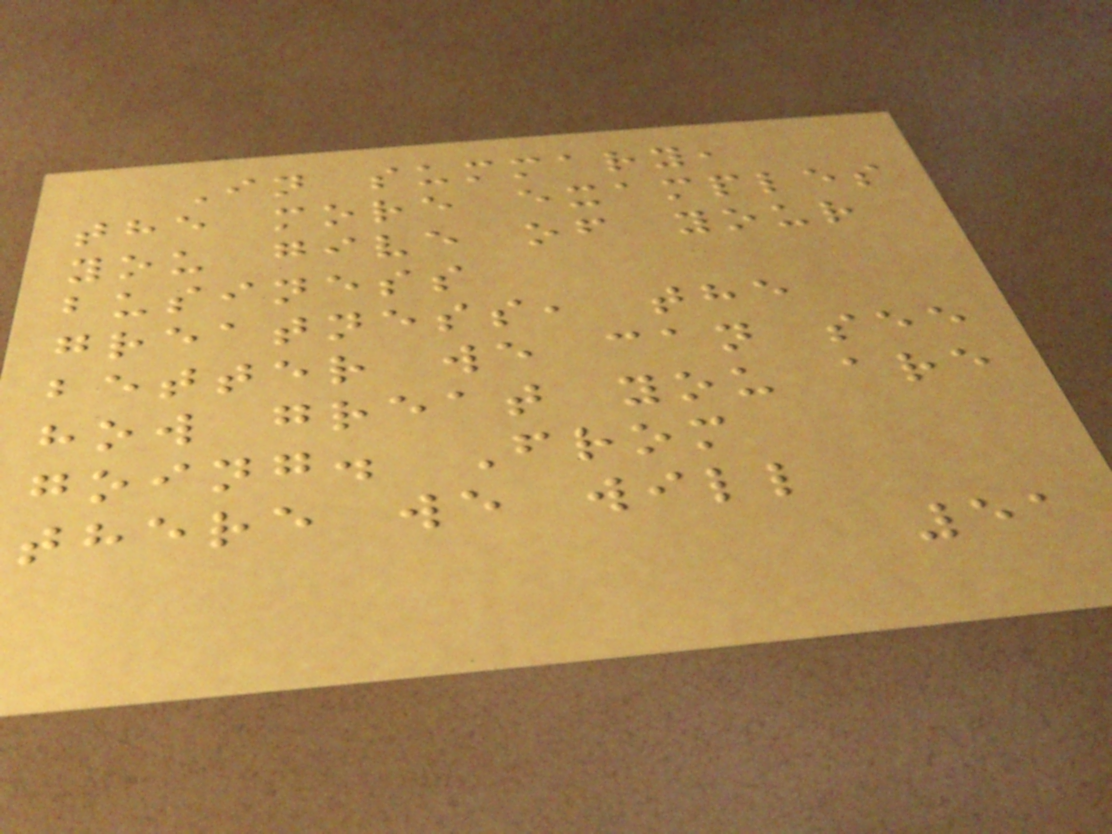In summary,
the more examples
you give of your
business
greatness, the
better we can see
how great you are
going. From
there we will
51
